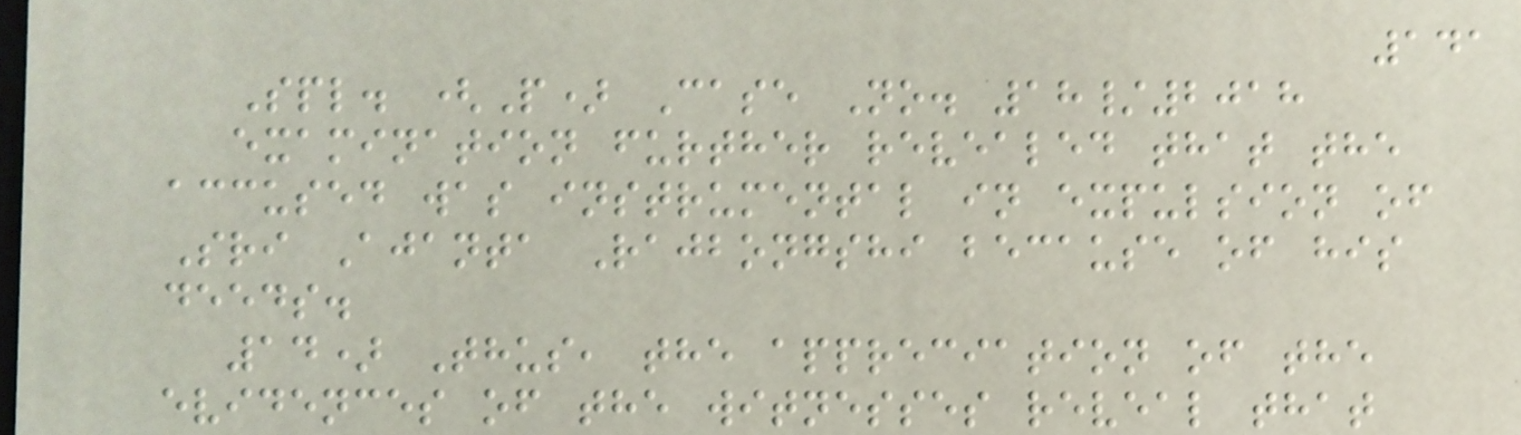141
Spl. (P) Case No. 18/2018
examination further revealed that the
accused was instrumental in expulsion of
Sri Ajanta Rajbongshi because of his
deeds.
14) Thus, the appreciation of the
evidences of the witnesses reveal that
